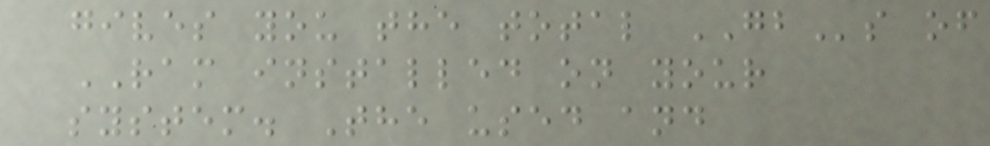gives you the total GBs of
RAM installed on your
system. The used and
